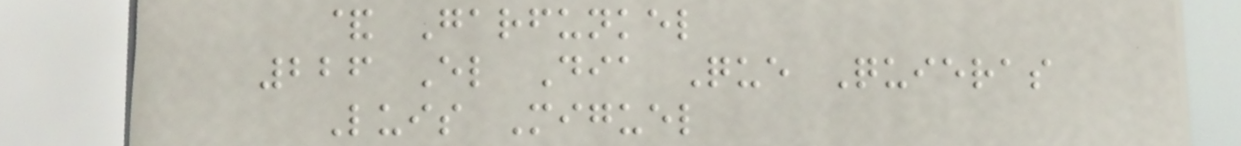& Garfunkel
226 El Dia Que Quieras
Luis Miguel
